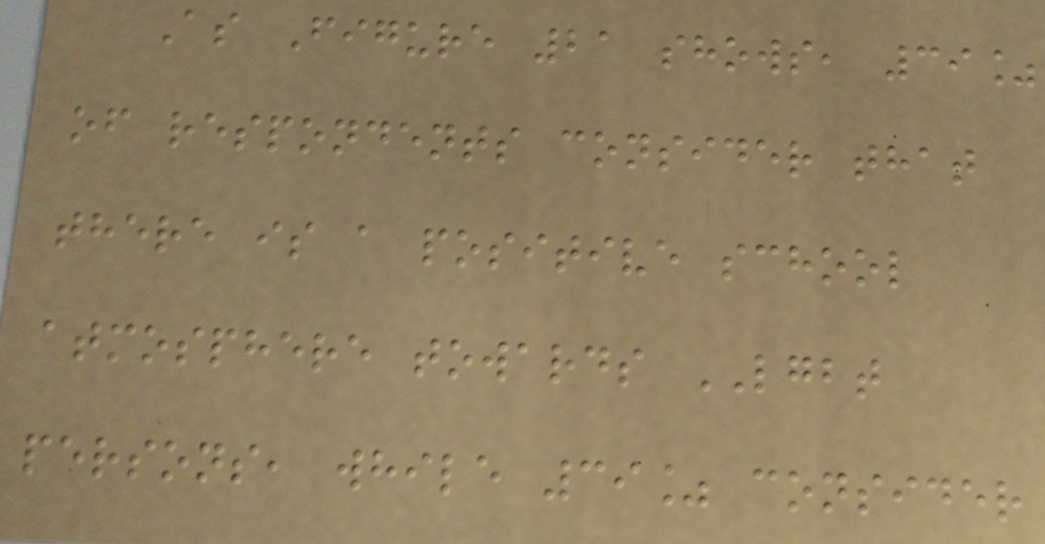As Figure 21 shows, 39%
of respondents consider that
there is a positive school
atmosphere towards LGBT
persons, while 39% consider
